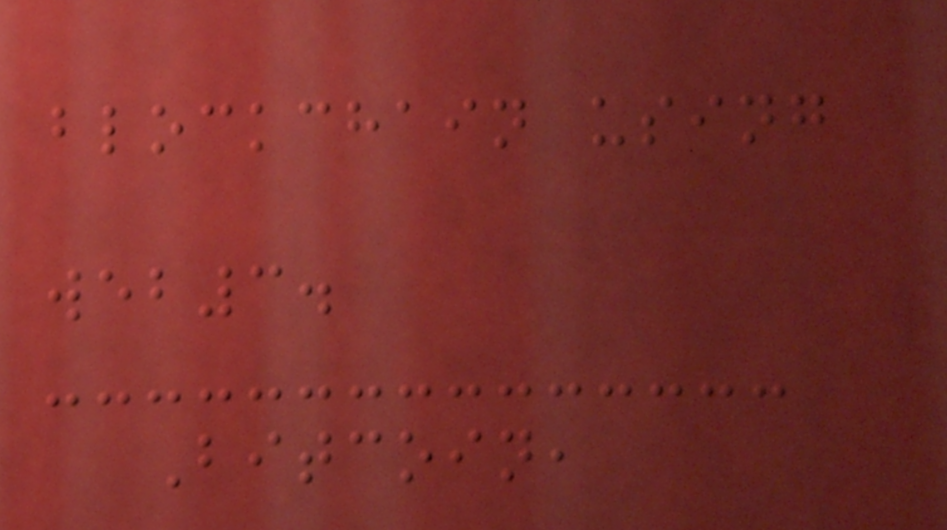blockchain using
web3.
Bitcoin,
